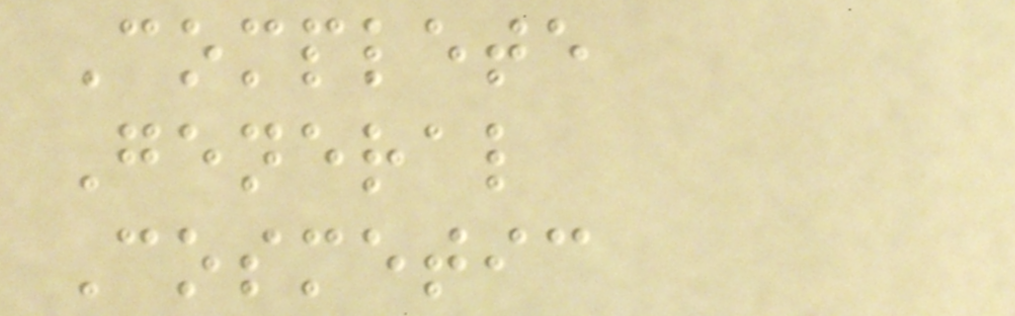Complete
General
Cosmetic
